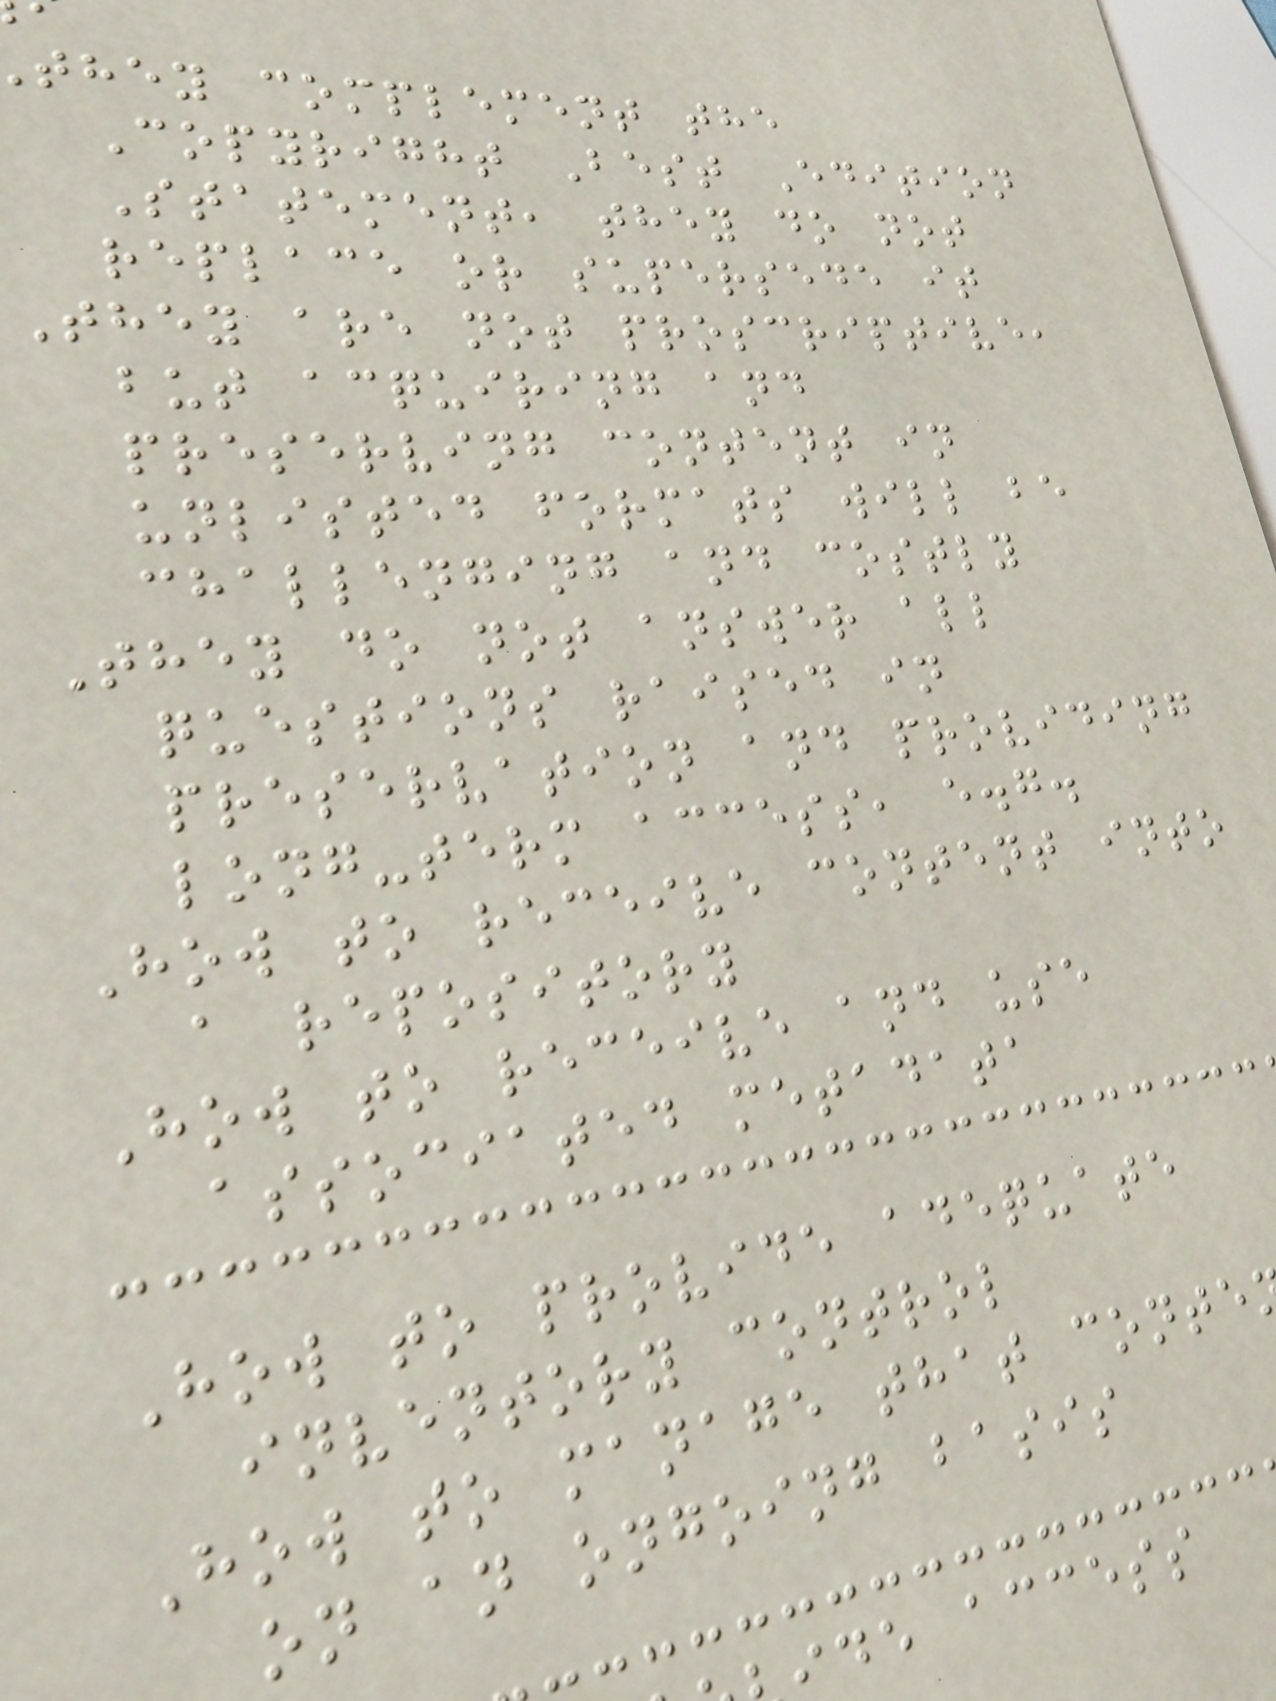they complement the
Copyright Best Edition
Statement, they do not
replace or supersede it
They are not proscriptive,
but acquiring and
preserving content in
unlisted formats will be
challenging and costly
They do not answer all
questions raised in
preservation and providing
long-term access, e.g.
How to receive content into
a repository
How to receive and use
associated metadata
How to provide adequate
inventory control
How to manage that conte
on an ongoing basis
de access
